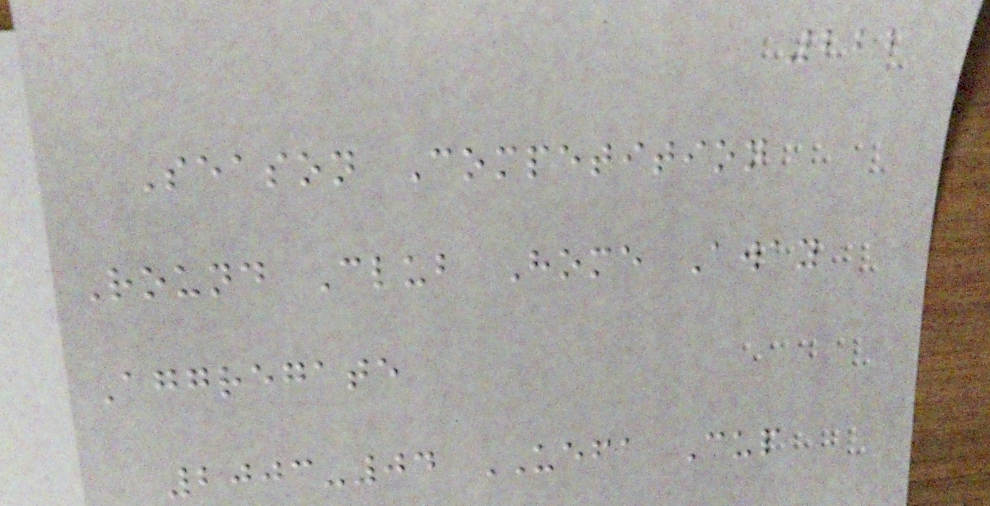222
Season Competition
Round Club Home Away
Aggregate
2003-04 UEFA Cup
